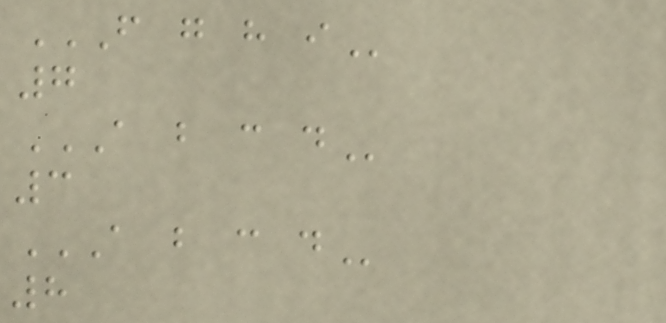F G H I
7
A B C D
3
A B C D
8
